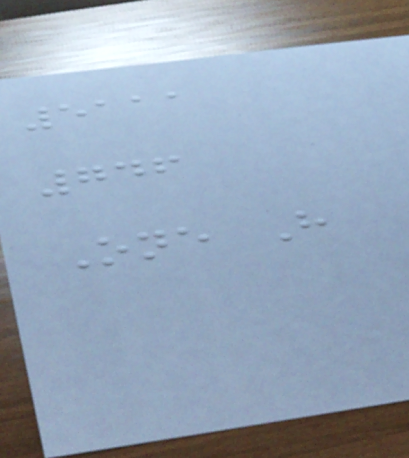5111
746
One H
